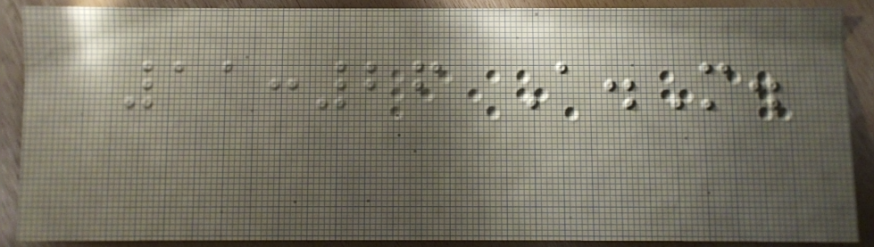11:26 A.M.
